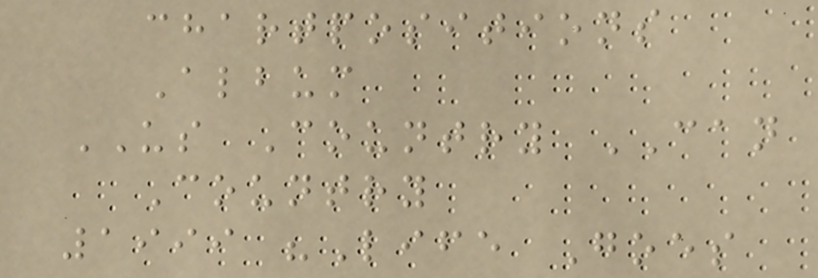chartpositions
Album
US Country CAN
Country
1999 "Life Goes
